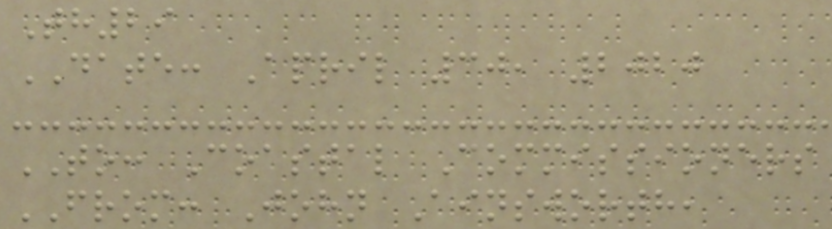Th29
DATE: April 30, 2020
TO: Coastal Commissioners
FROM: John Ainsworth,
